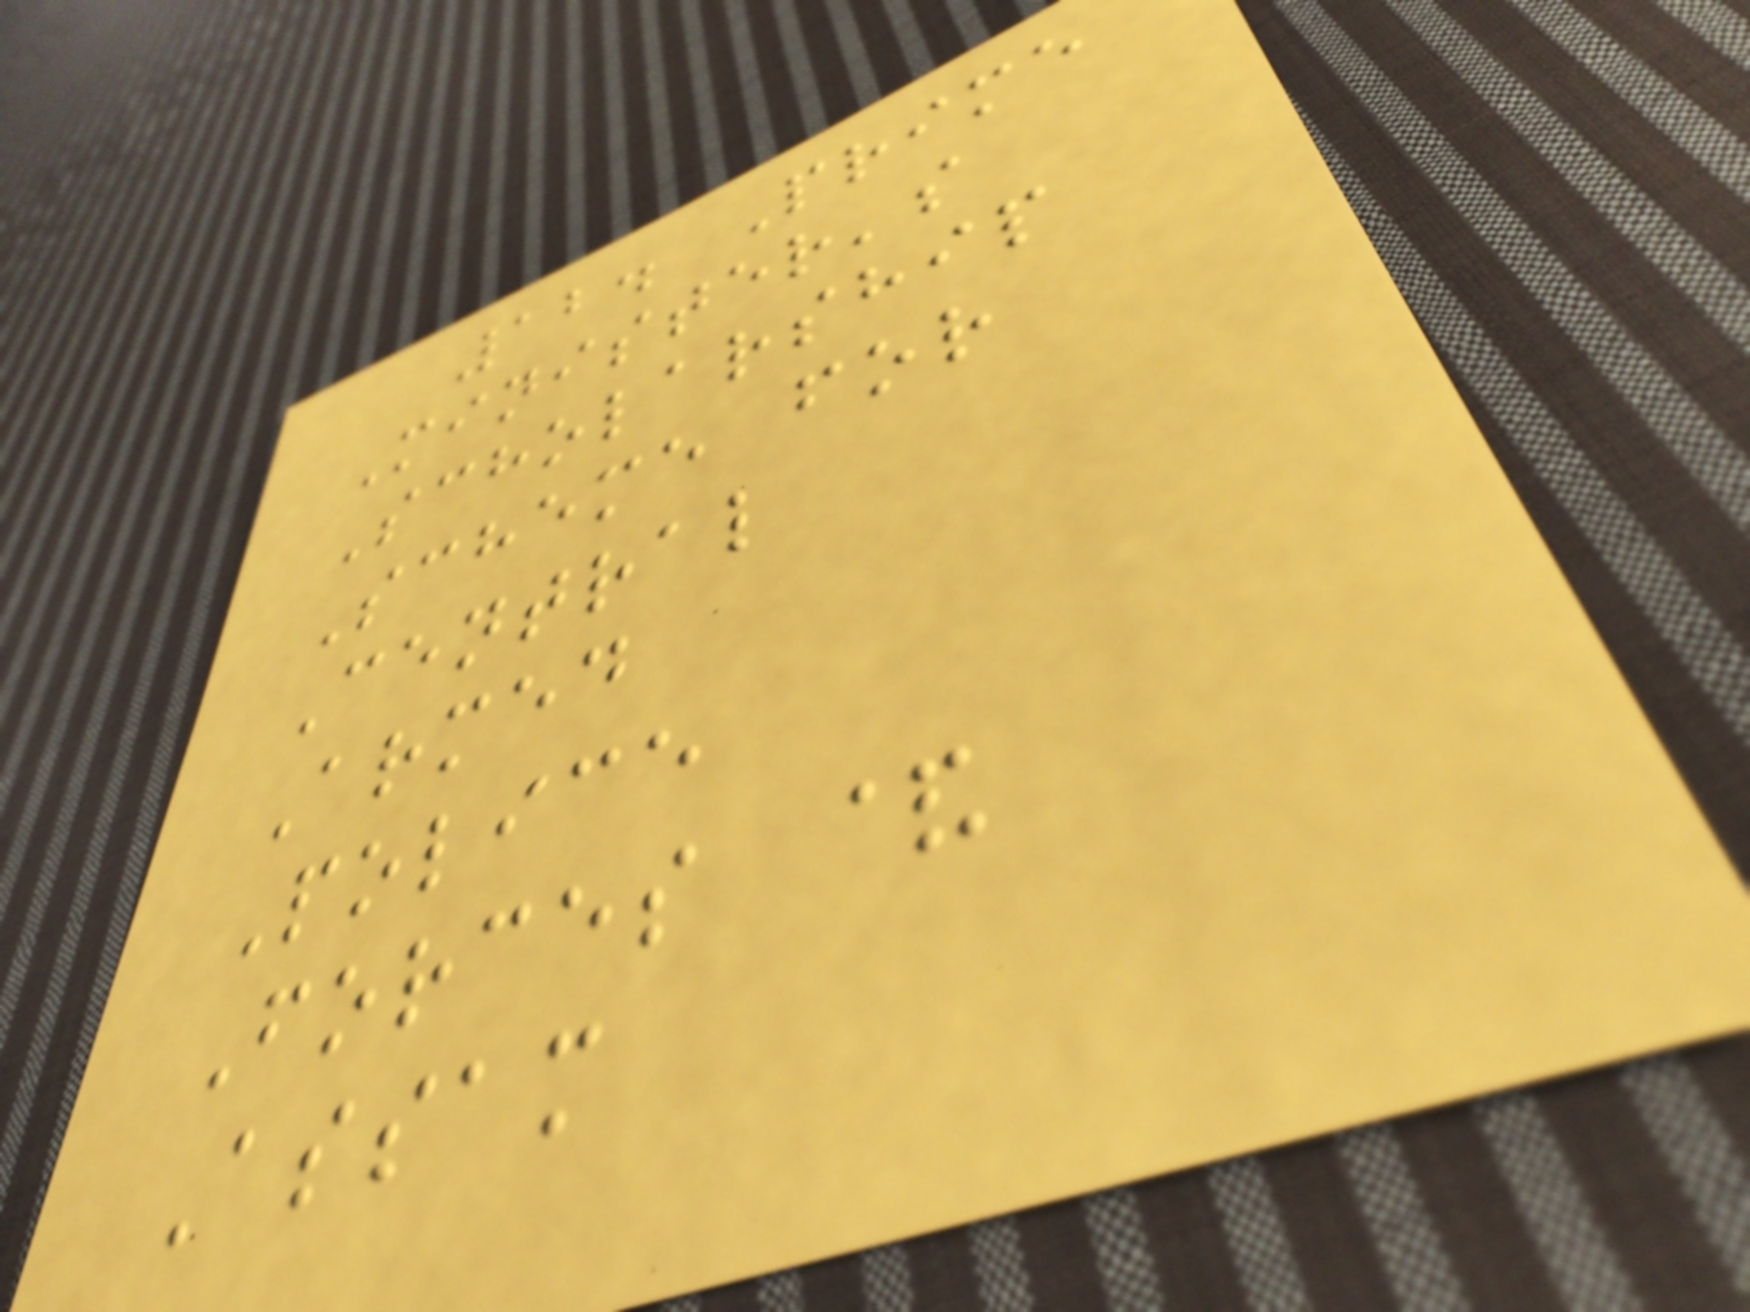12. Prime
Minister's
Scholarship
Scheme for
Central
Armed
Police
Forces &
Assam
